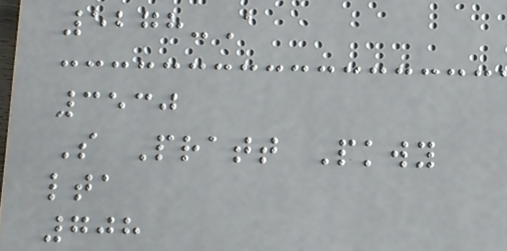5278-A
3530
S Pratt Pkwy
lta
708
